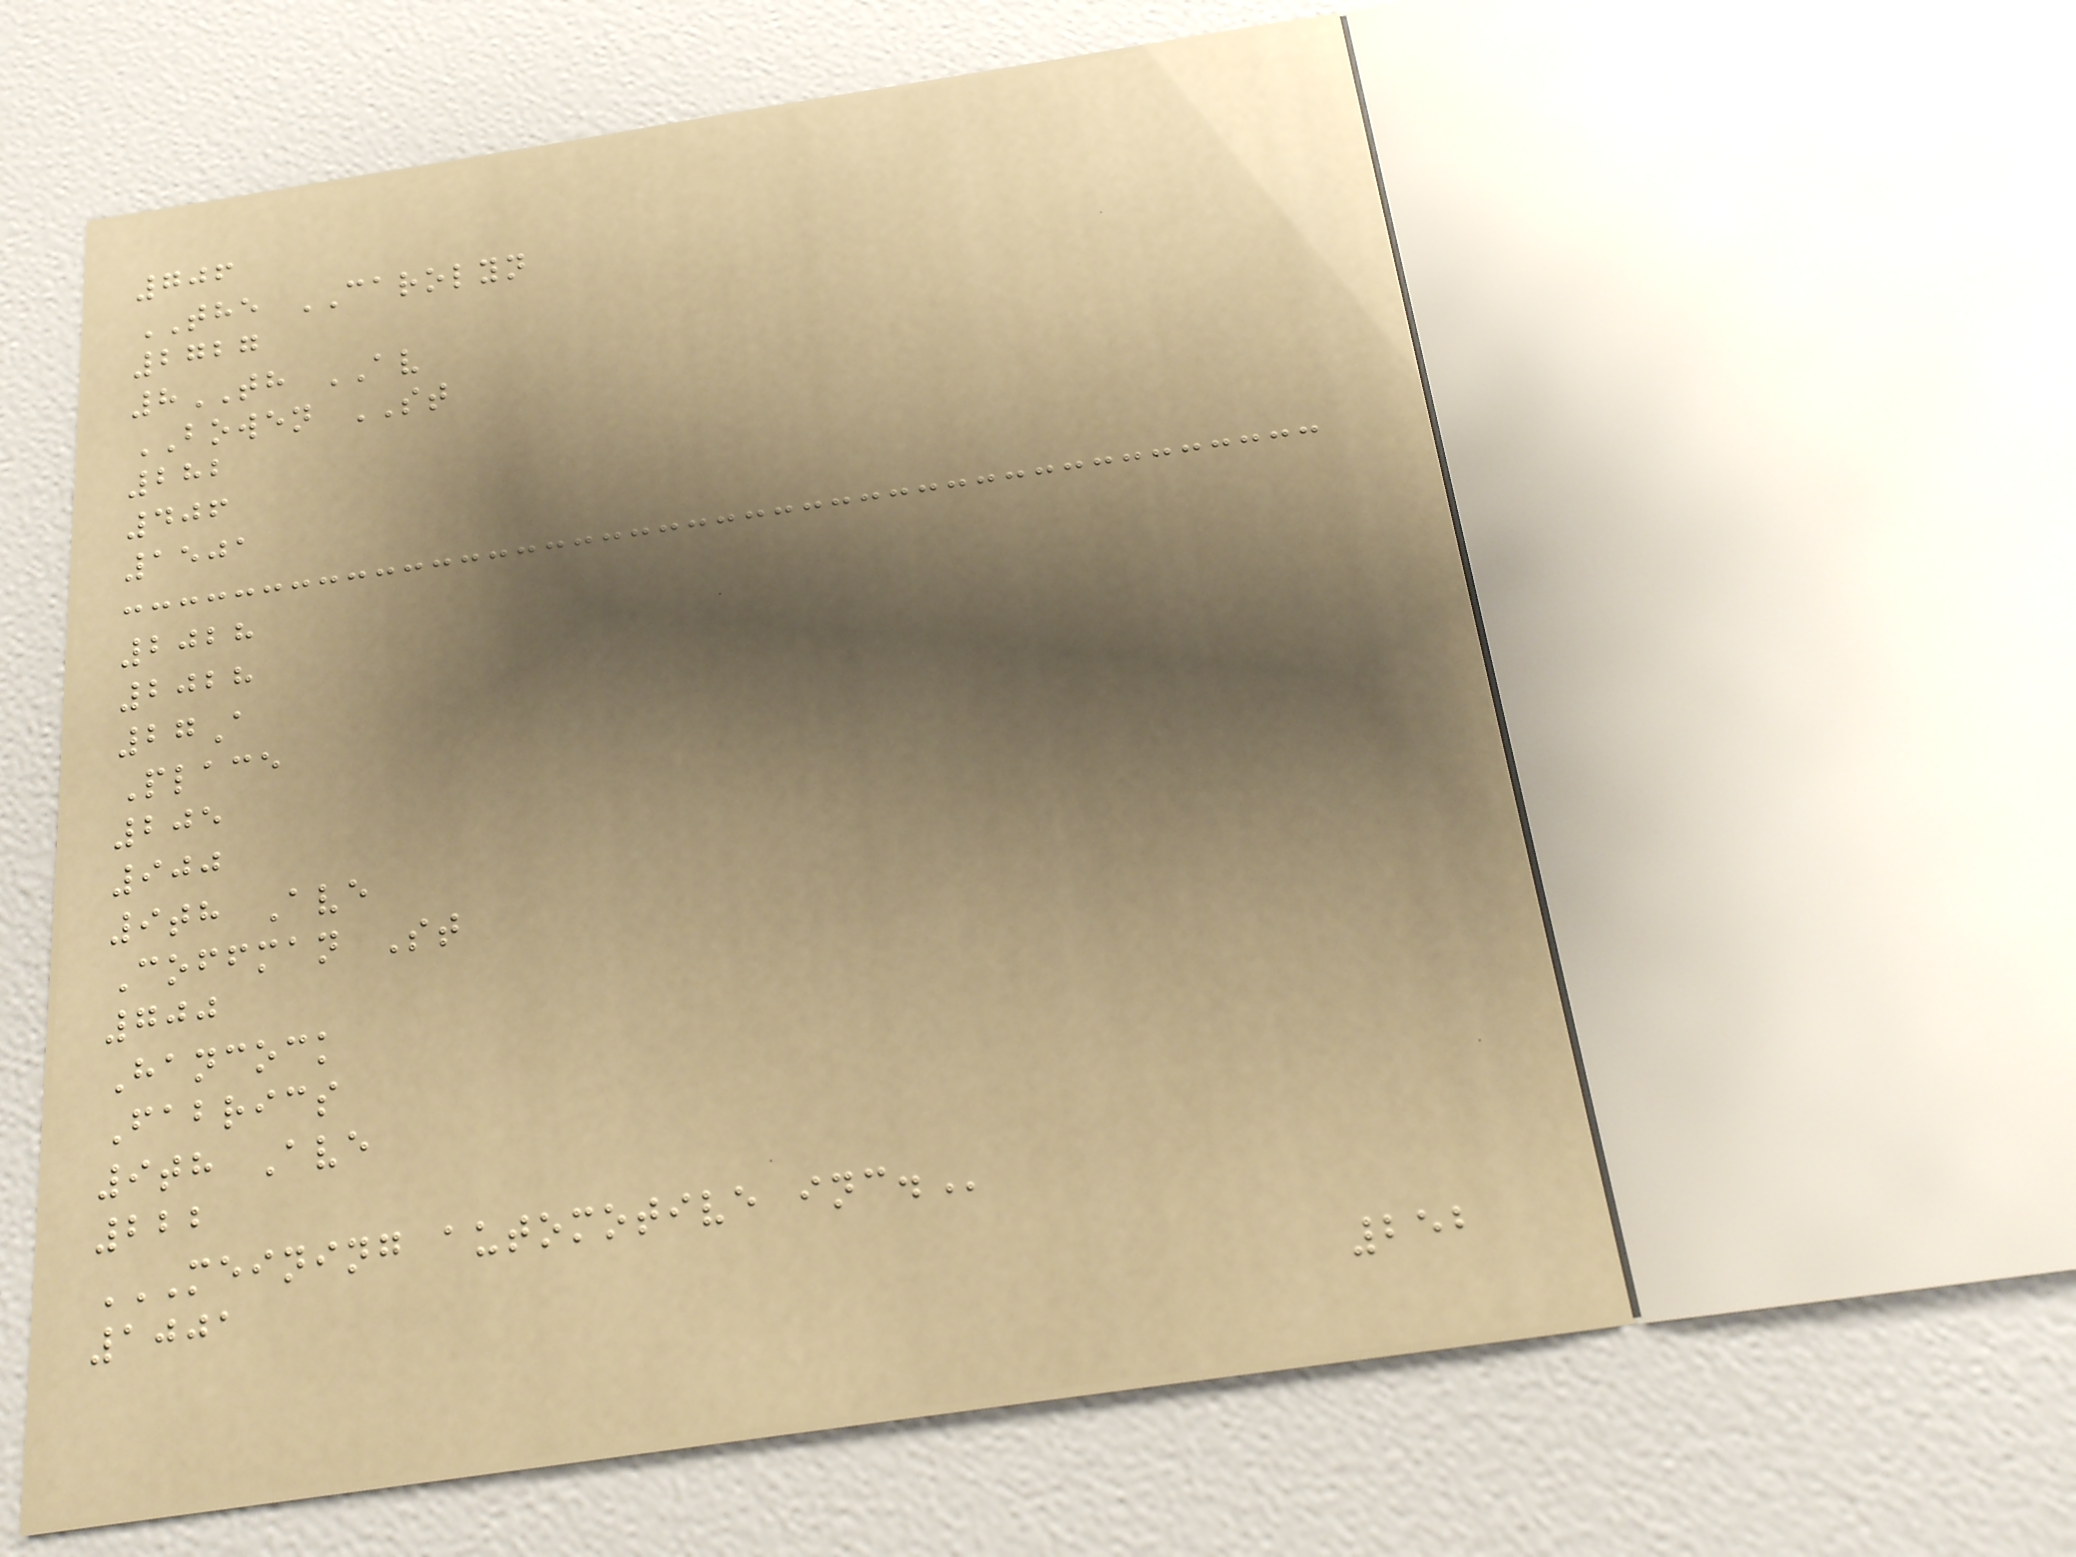706
THE CAROLYN
2727
8TH AV
BOWEN ST
282
406
1501
2028
2028
27A
Place
205
900
9th Ave
Coffman St
700
Hancock
Fabrics
9th Ave
222
MEINING AUTOMOTIVE INC.
1001
252
